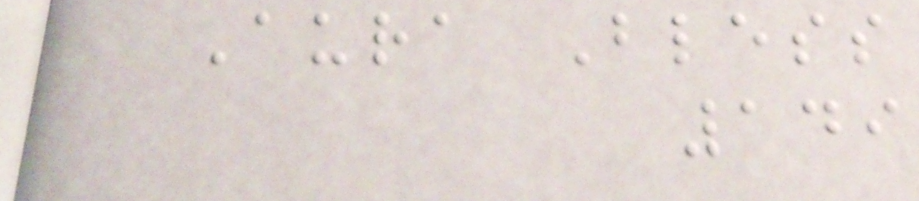Aura Bless
149
